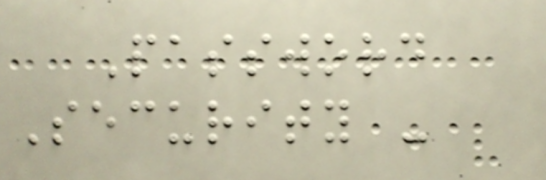Password
Security -
